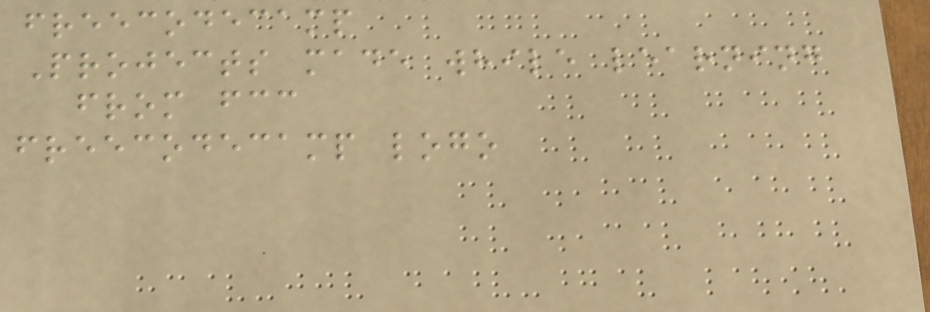freecodecamp
Projects made while learning
from fcc
freecodecamp logo
